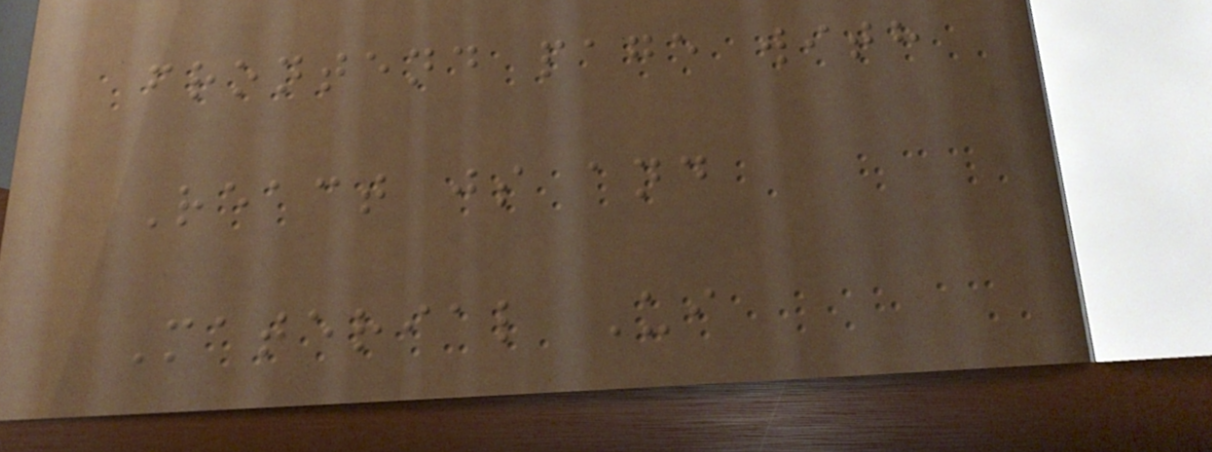frontend page with
React js and
Material Ui
